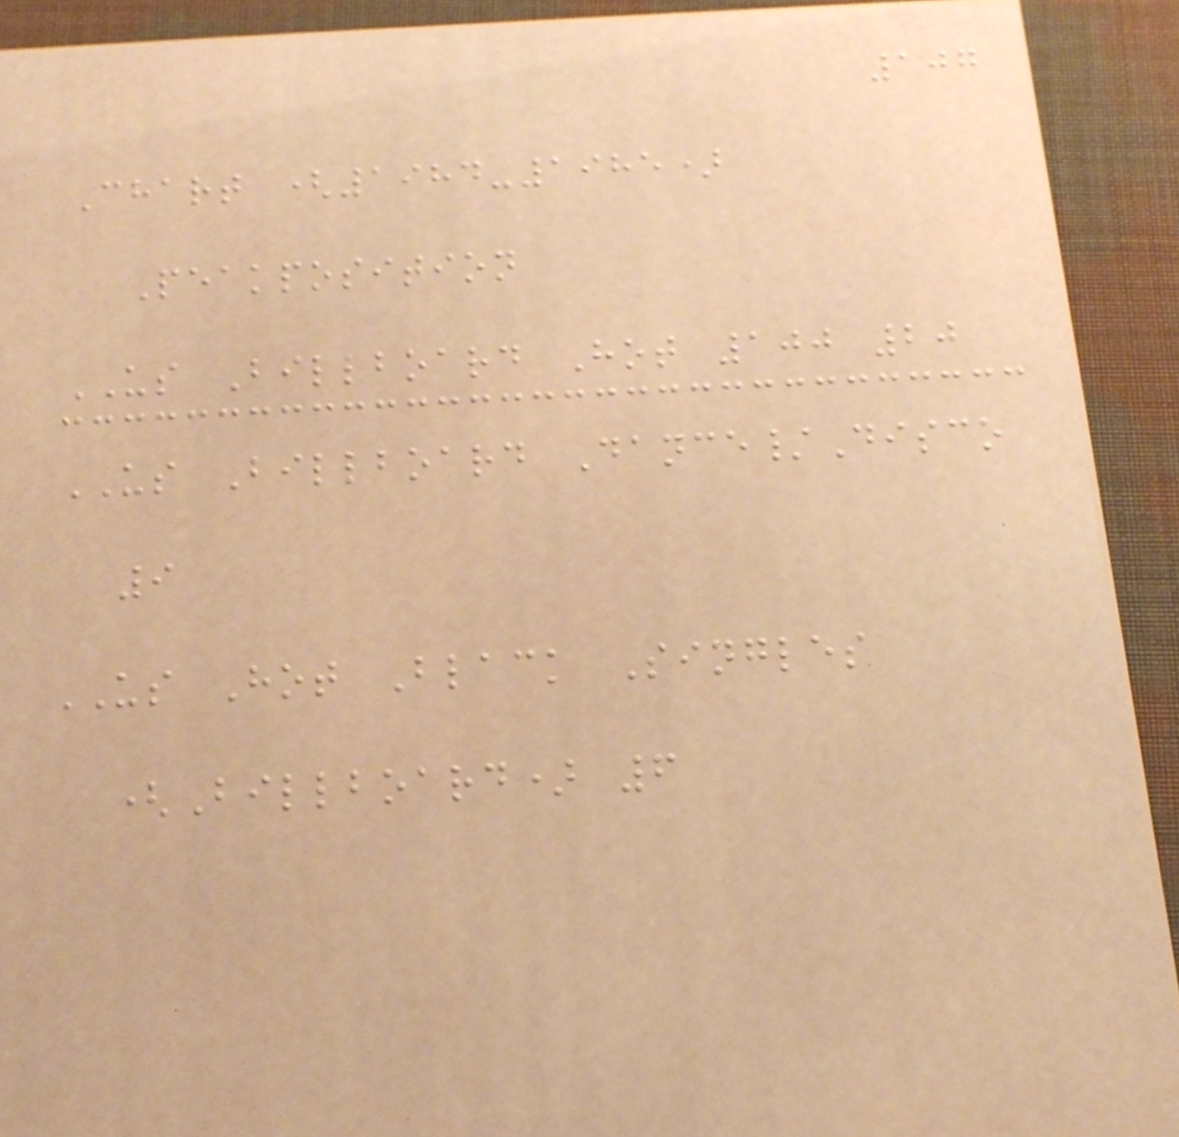107
Chart (1984-1985)
Peakposition
US Billboard Hot 100 20
US Billboard Dance/Disco
9
US Hot Black Singles
(Billboard) 6
